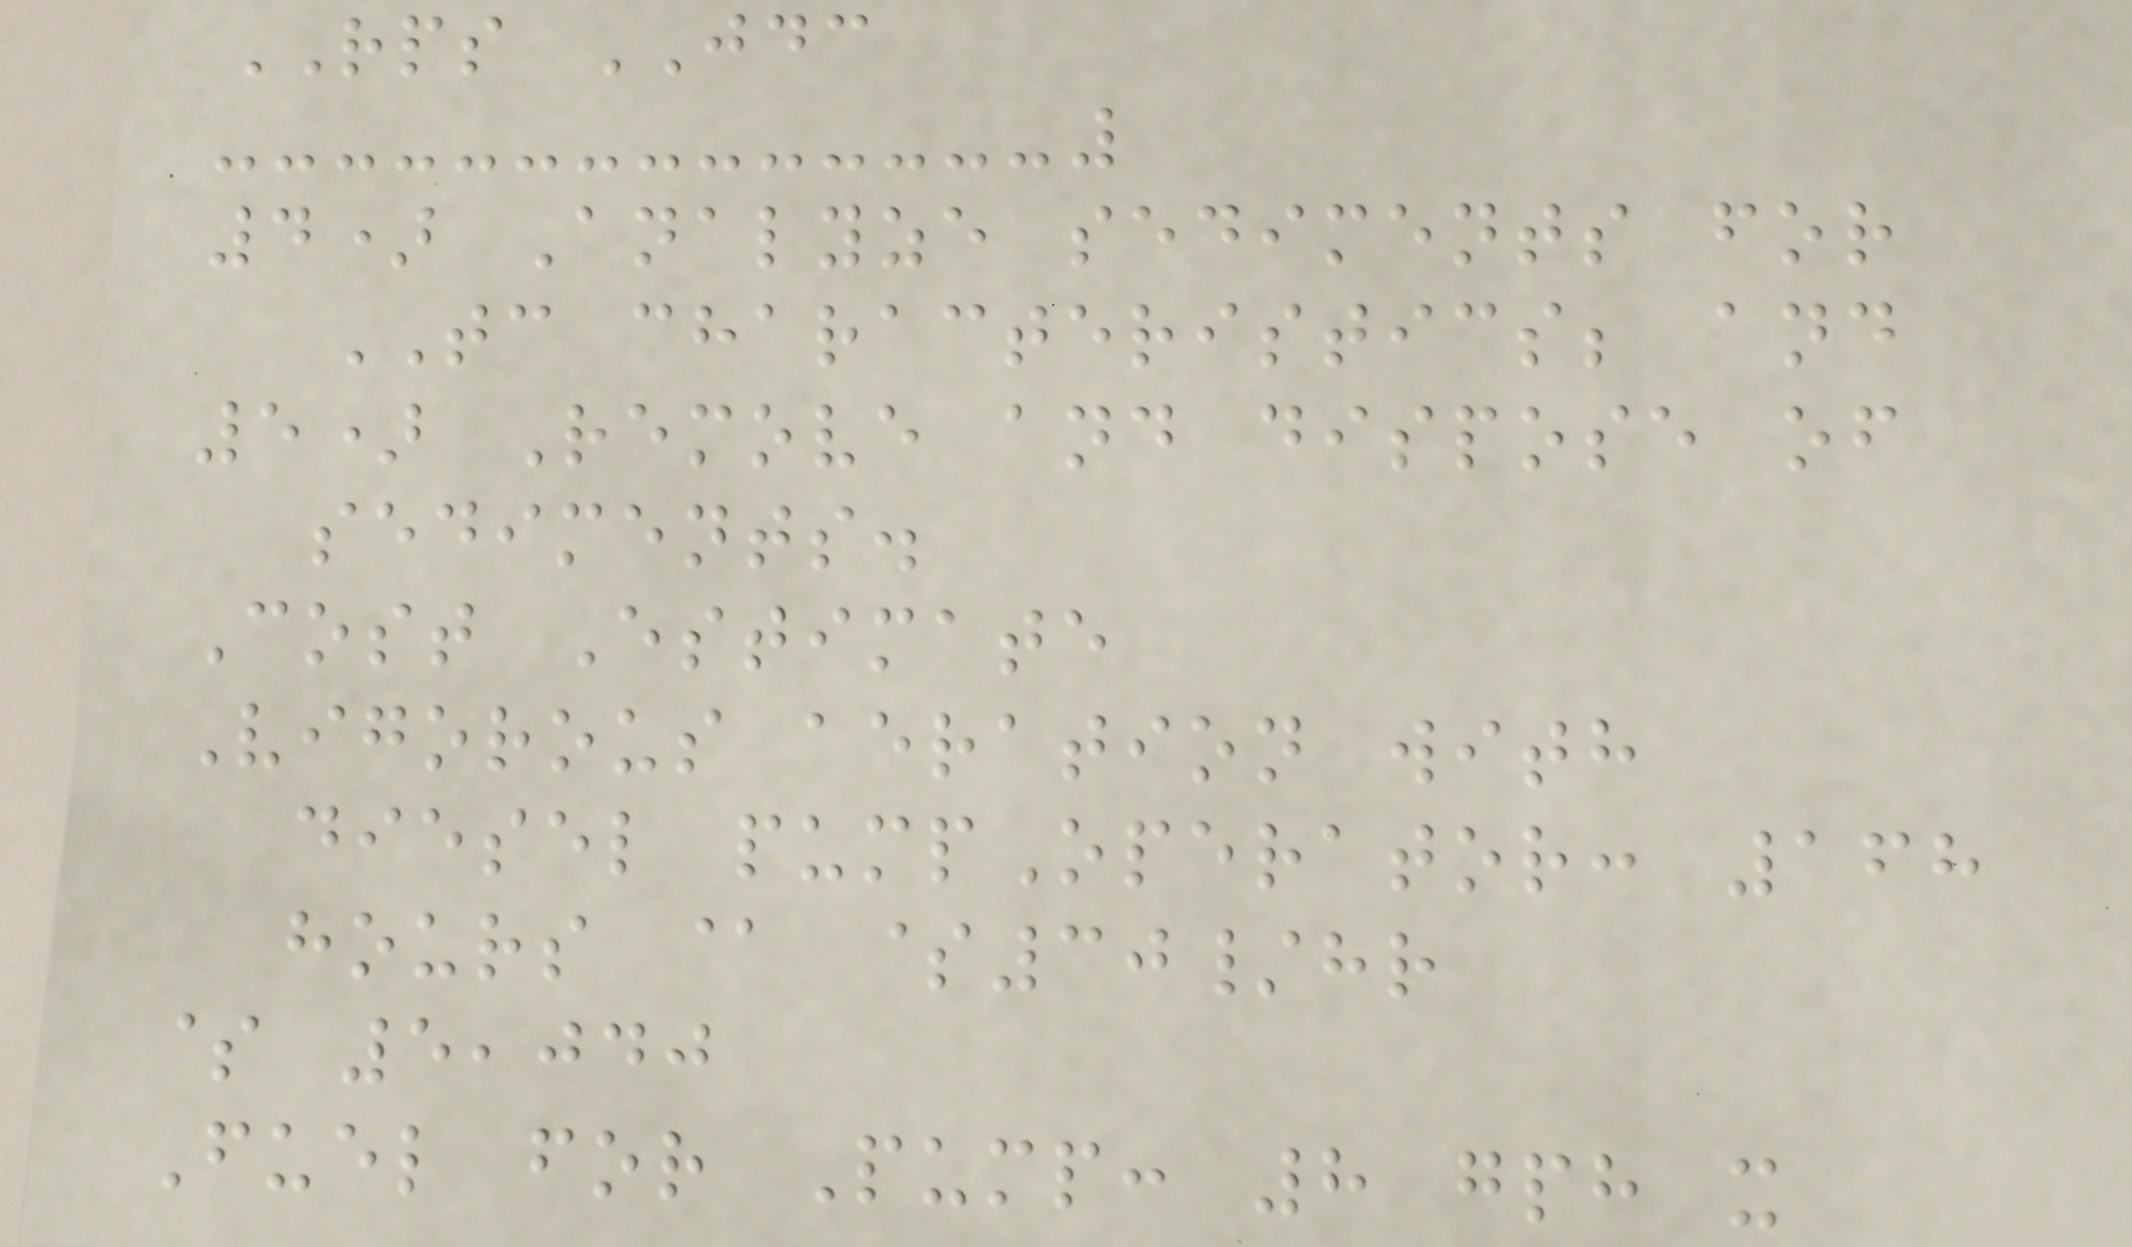RPS JDC
4) Analyze sediments for
TC characteristics; and
5) Remove and dispose of
sediments.
Cost Estimate
Vigorous aeration with
diesel pumpOperator: 168
hours @ $30/hr
$ 5,040
Fuel for Pump: 8 gph x
